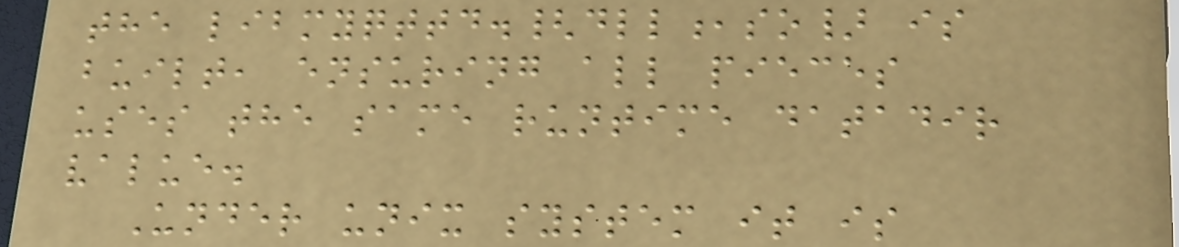the libmyqttd.{dll,so} is
built, ensuring all pieces
uses the same runtime datadir
value.
Under unix system it is
